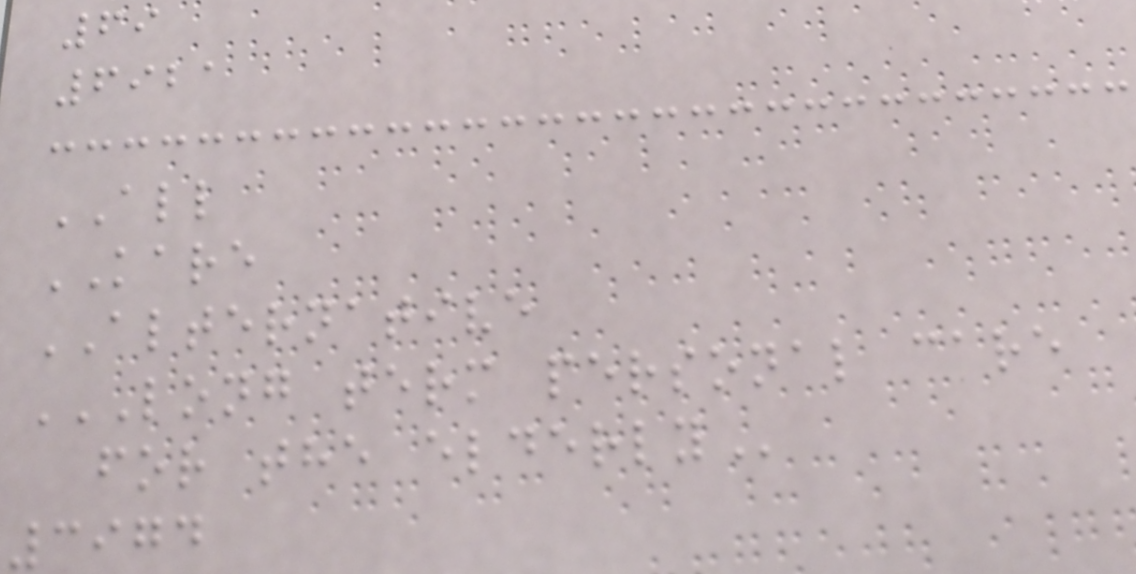69
6921
ALL
KARE
ALTERNATIVE
LONG TERM PERSONAL CARE
FOR THE ELDERLY
3974
